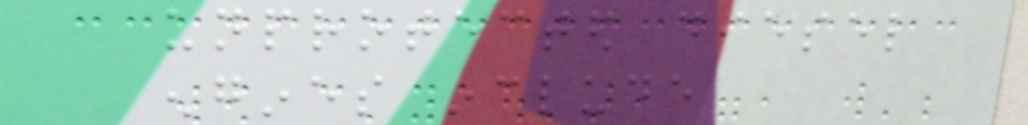unprotected diesel
engines include
